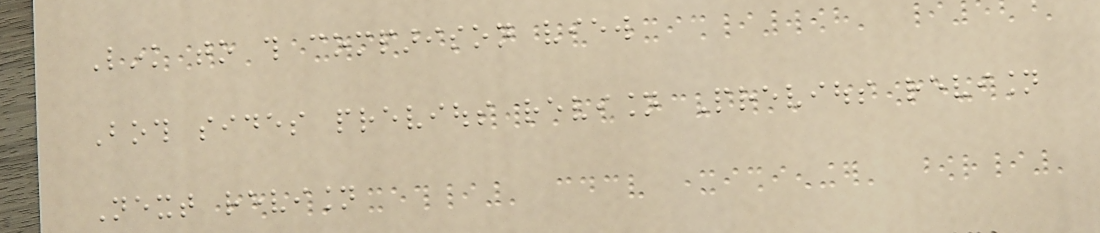Link to this comparison view
Both sides previous revision Previous revision
Next revision
